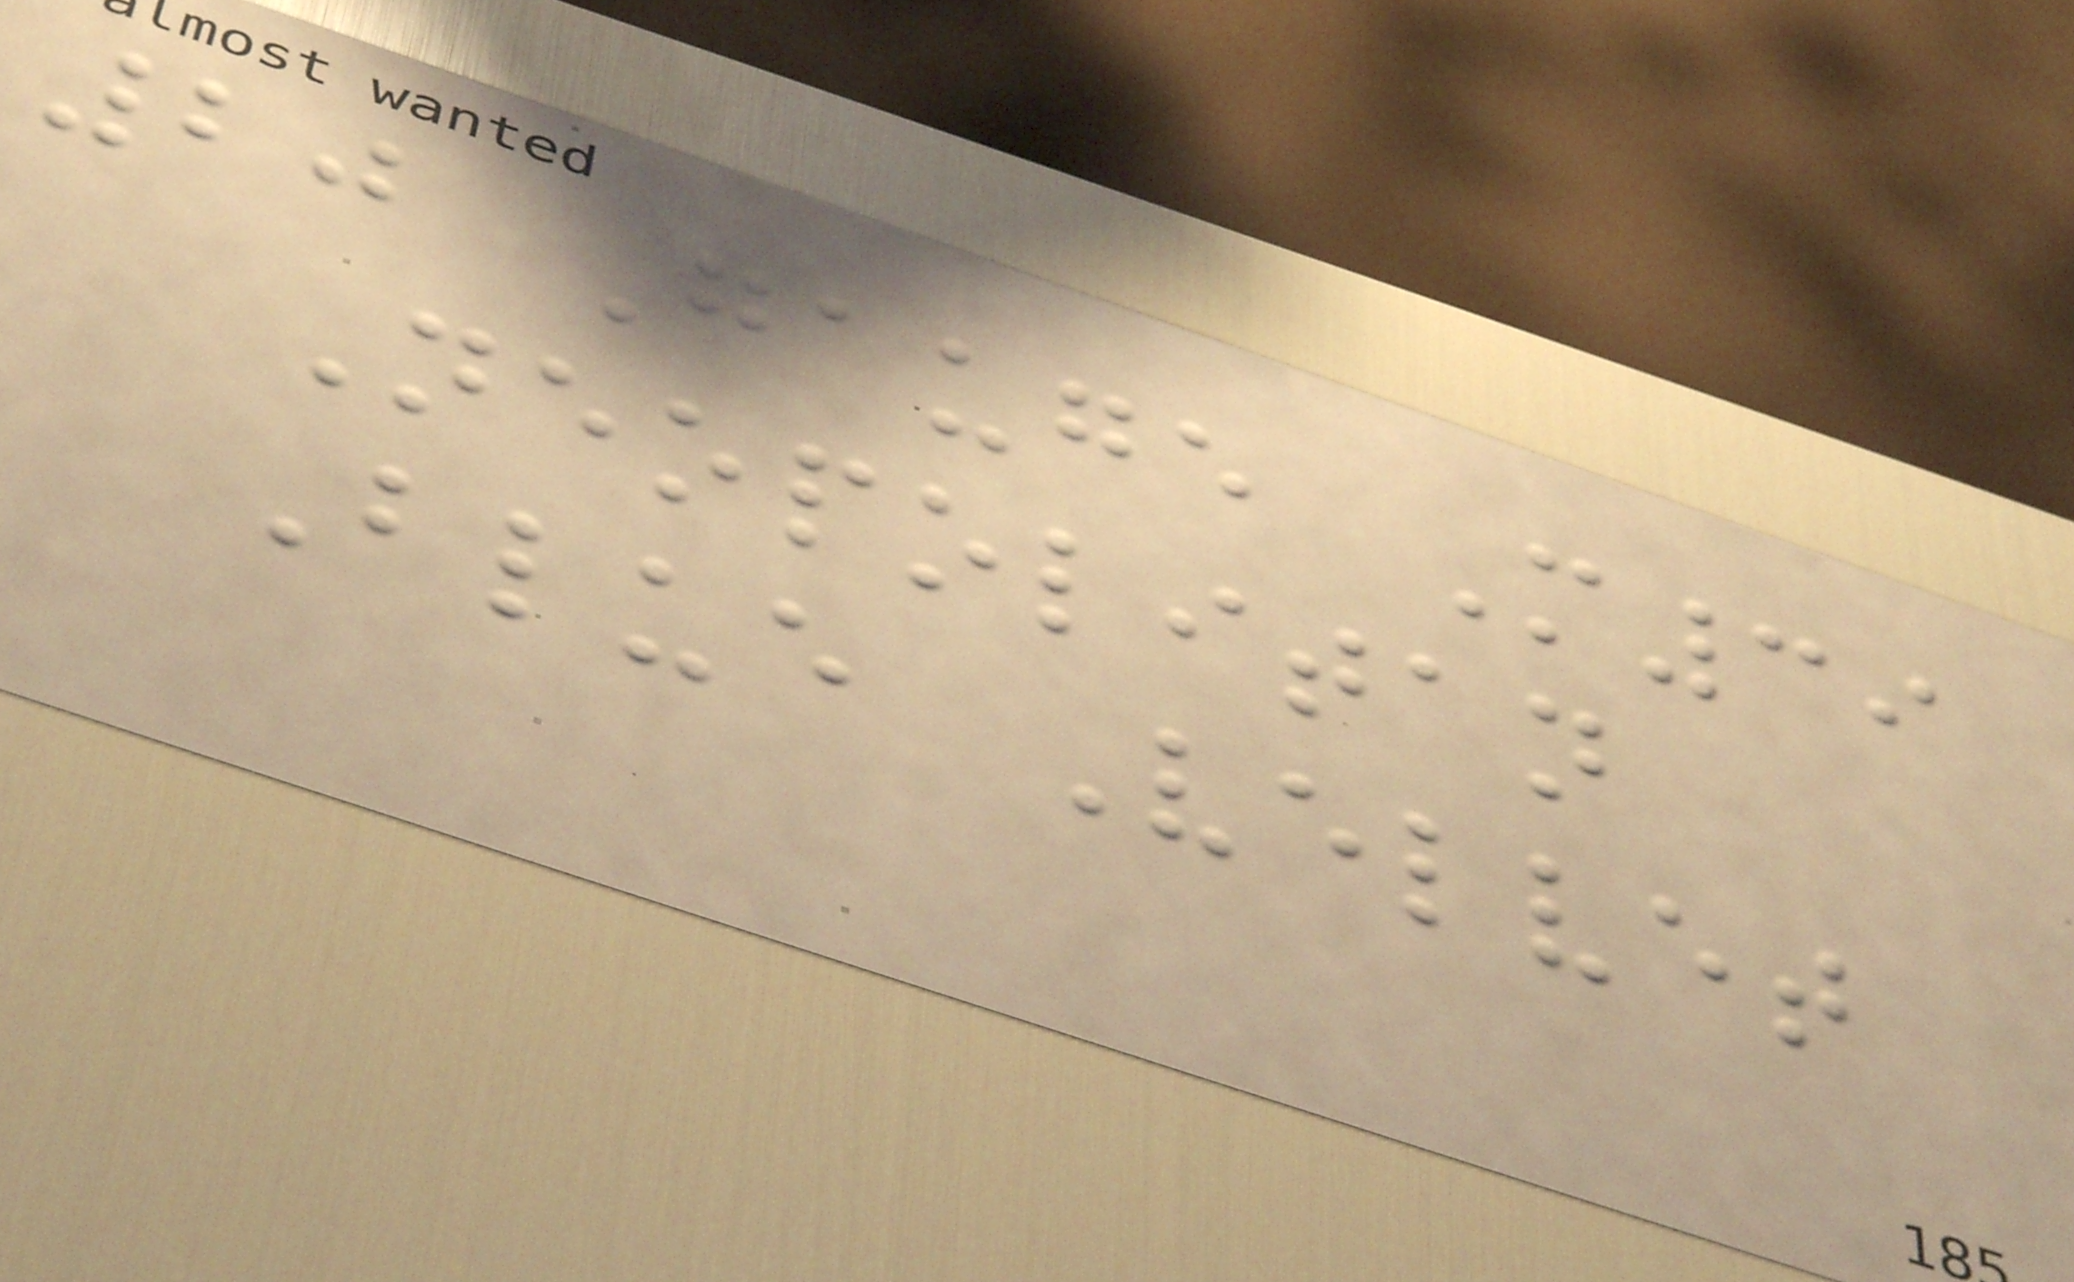20 Gauge M39
Neopolitan
Blue Velvet
